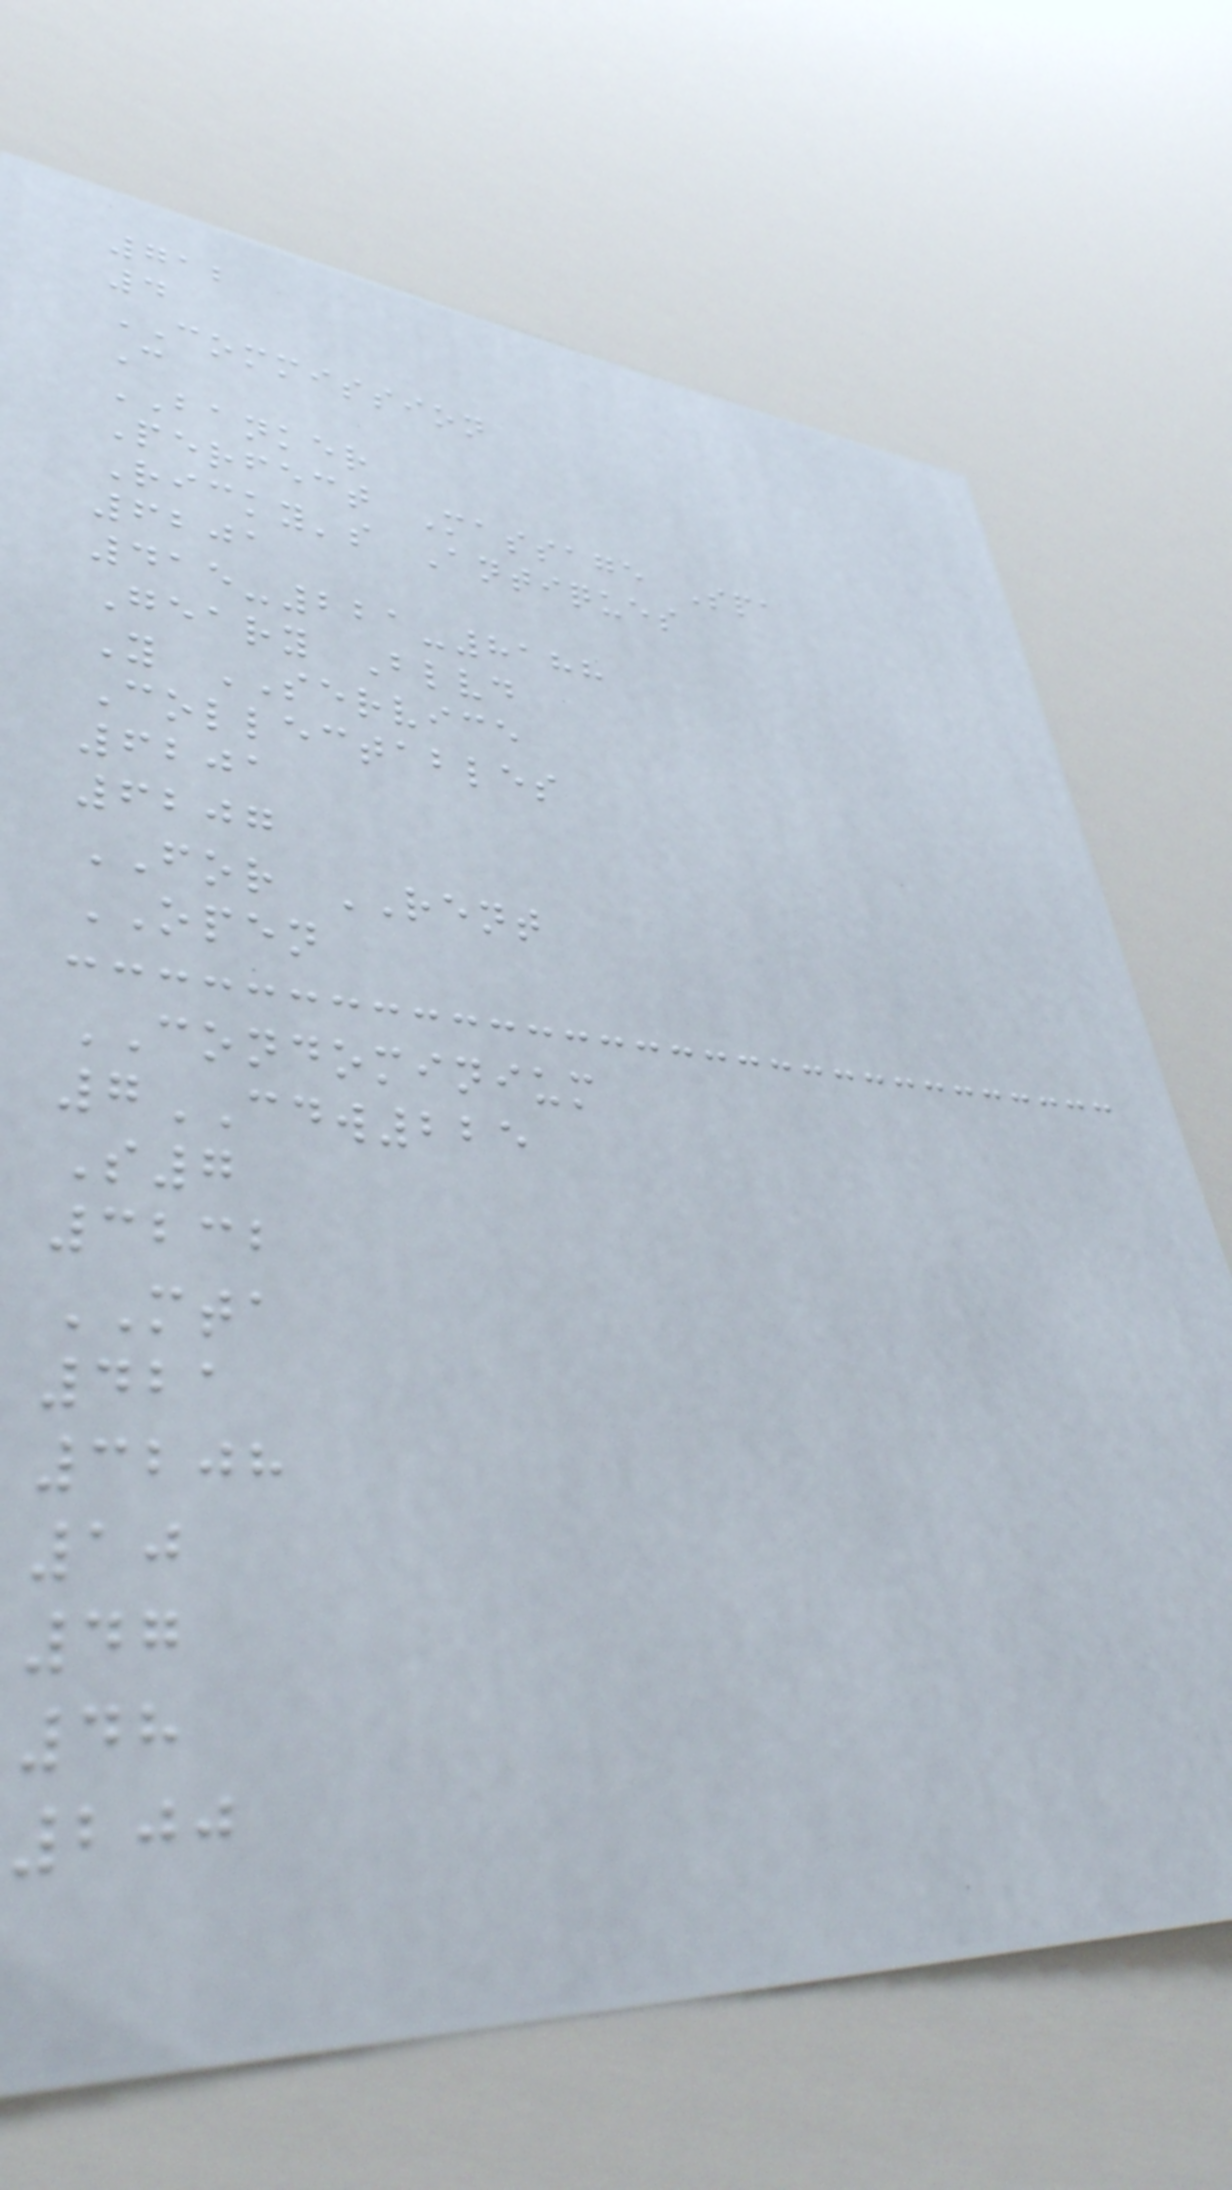712
4
COMMISSION
C
BANKER
Perfect Massage Spa
Ricky's Antiques
6201
415-221-8188
Geary Blvd
Y SERVICE
Collectables
6201
6207
FOR RENT
OPEN
CONDOMINIUM
7CDW225
S7
3232
MTA
421
3208
10
47
48
200
